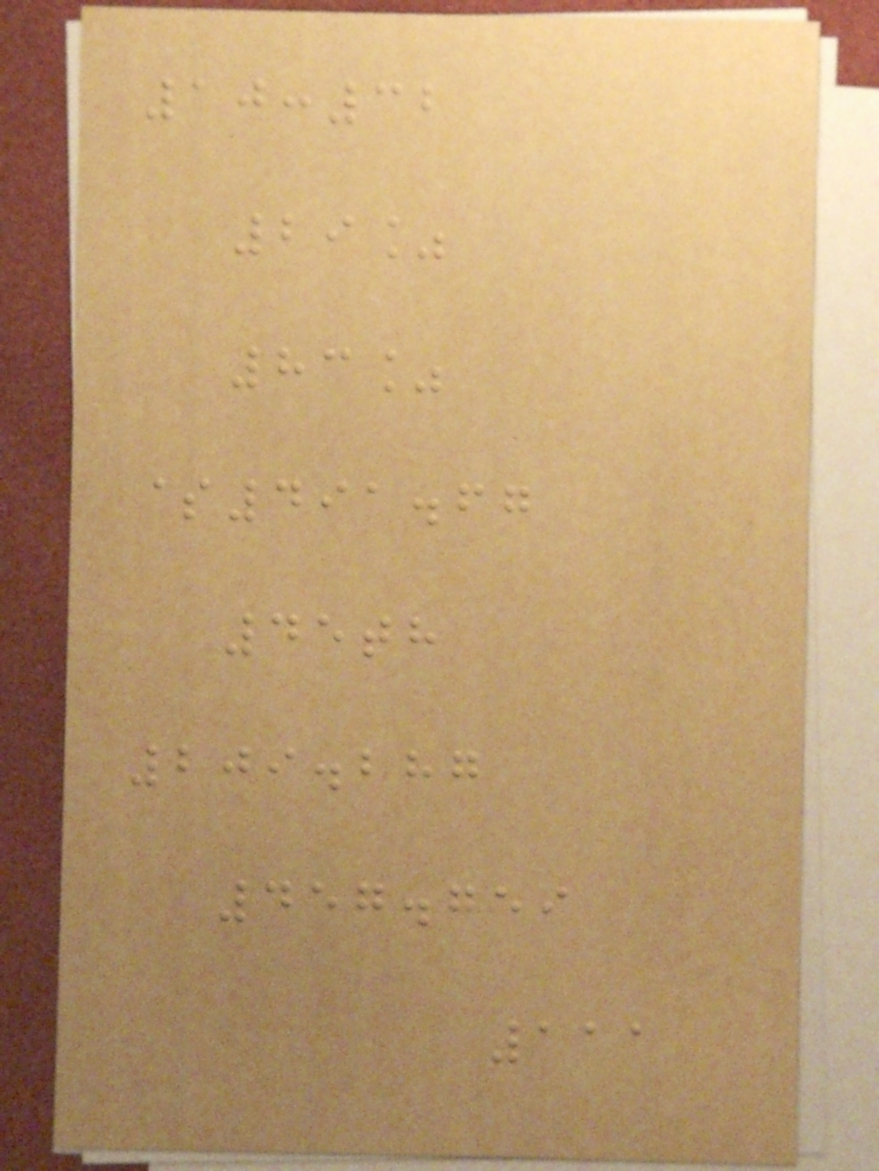10:32
29%
83%
$491.67
45th
209.287
457.759
111
